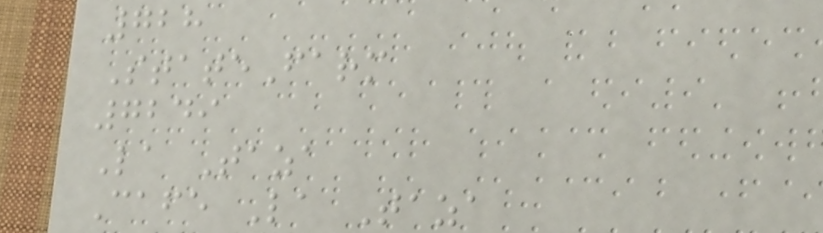728
StateFarm
7249
La Taza
Cafe La Taza
